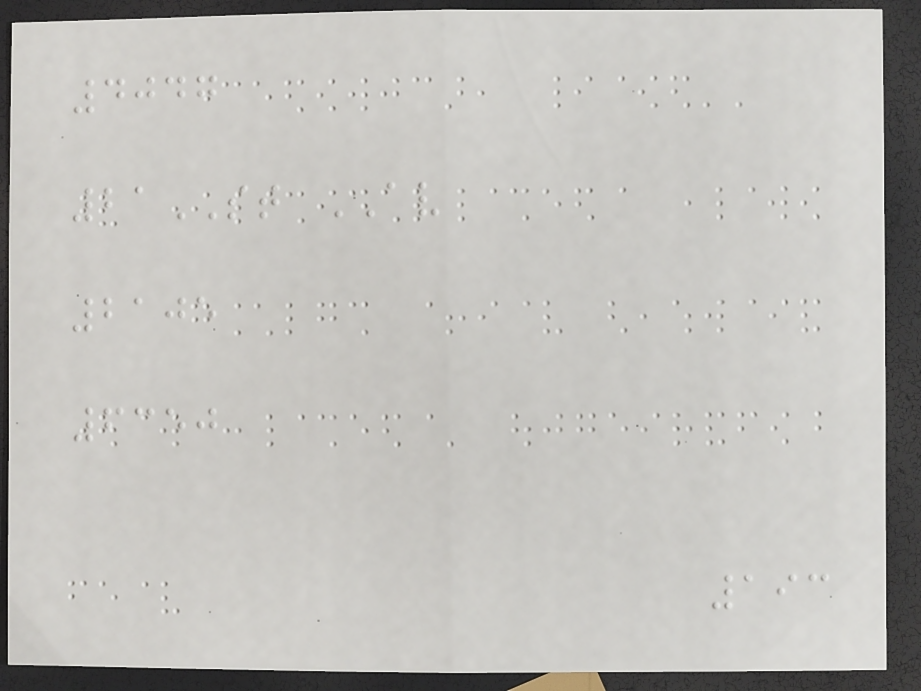4047
21ST AV
2105
6350
193
